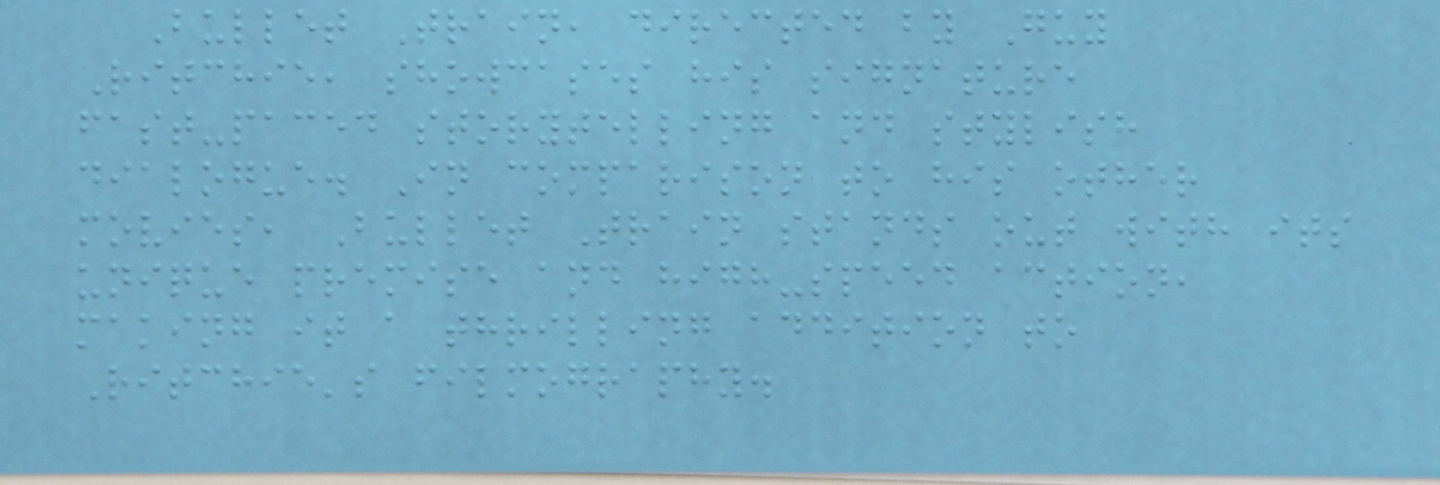Bullet Train, directed by Guy
Ritchie, showcases his signature
fast-paced storytelling and stylish
dialogue. In comparison to his other
movies, Bullet Train stands out with its
unique premise and high-speed action,
making it a thrilling addition to
Ritchie's filmography.
